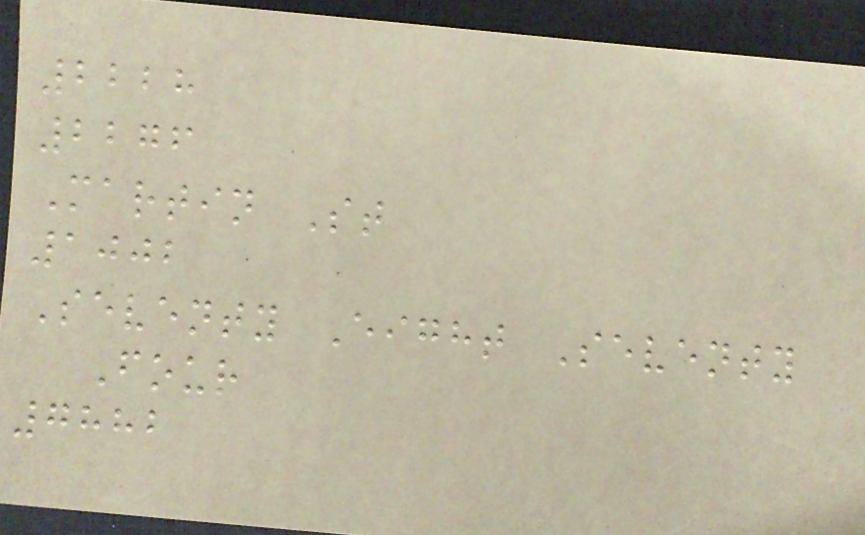2228
2276
Martin St
1002
Seventy Eight Seventy
Four
7882
